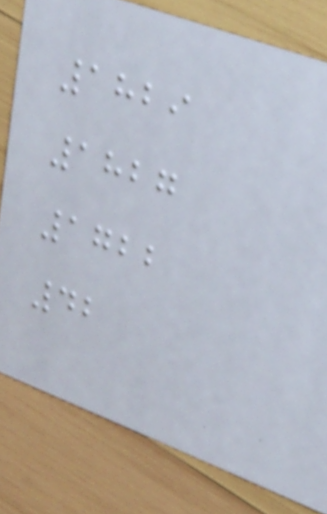1829
1827
1722
42
